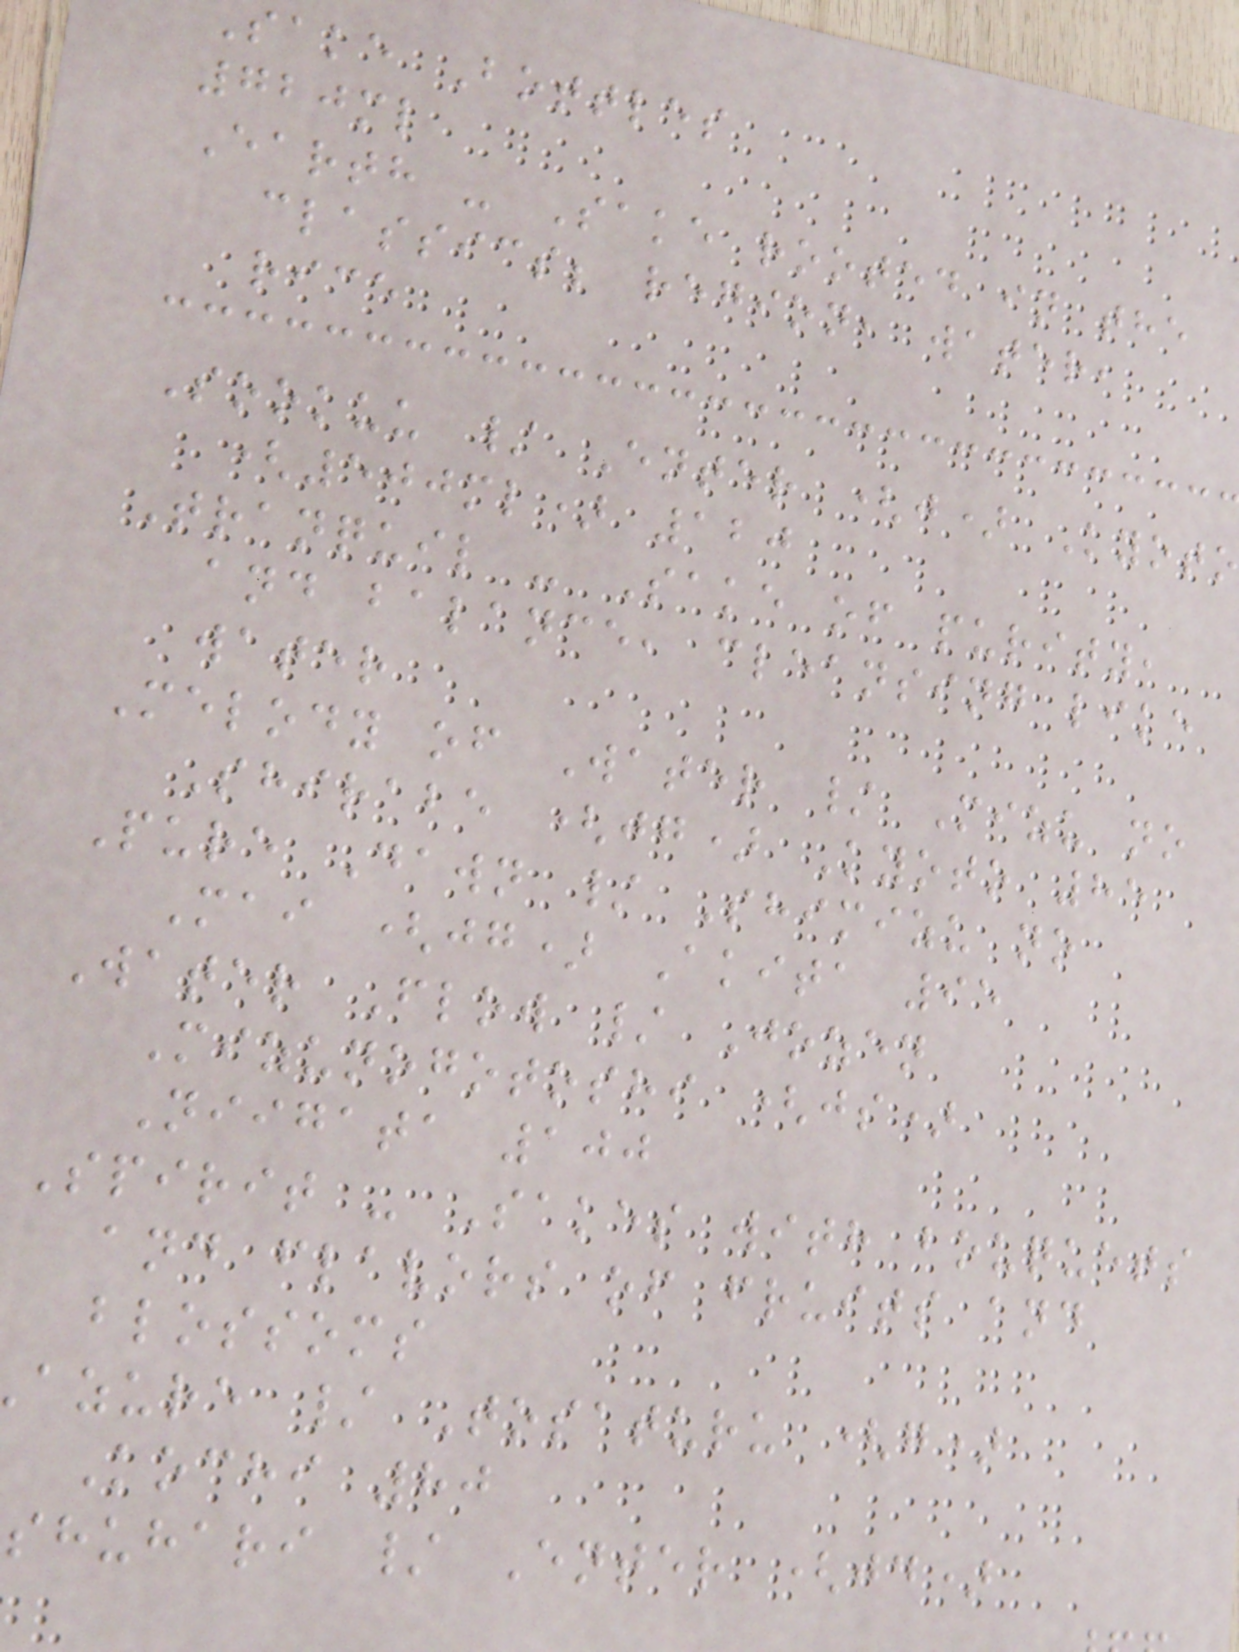sake Bottles
720ml
Earth - Sake rooted in the
classics; region, water,
rice
Sookuu / Enter (j) Kyoto
(500ml) 120
Tranquil - Sake of purity,
and balance, cleansing like
water
Melody of Water / Mizu no
Shirabe (jg) Kyoto 85
Pure Dawn / Shimizu no
Mai (jg) Akita 95
Water Flow / Jozen
Mizunogotoshi (js)
Niigata 100
Spirit - Sakes with bouquets
and flavors of fruits and
blossoms
azure / Tosaturu (g)
Kochi 80
shuhari / Enter (jd)
